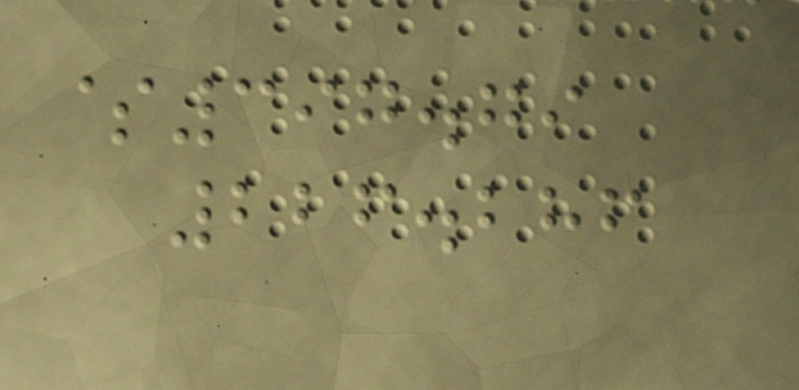$397.79
226.286
